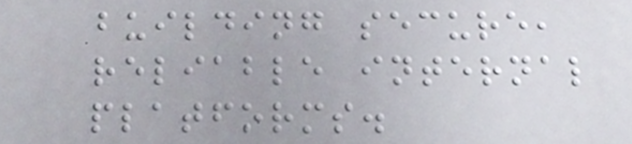building secure,
reliable internal
platforms.
